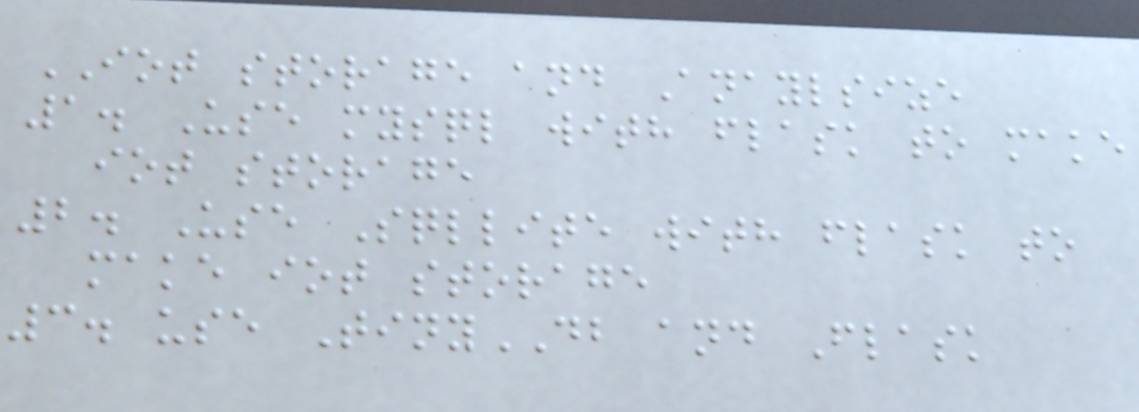IOT storage and Anaylsize
1. Use mysql with flask to make
iot storage
2. Use Sqllite with flask to
make iot storage
3. use TinyDB and Flask
